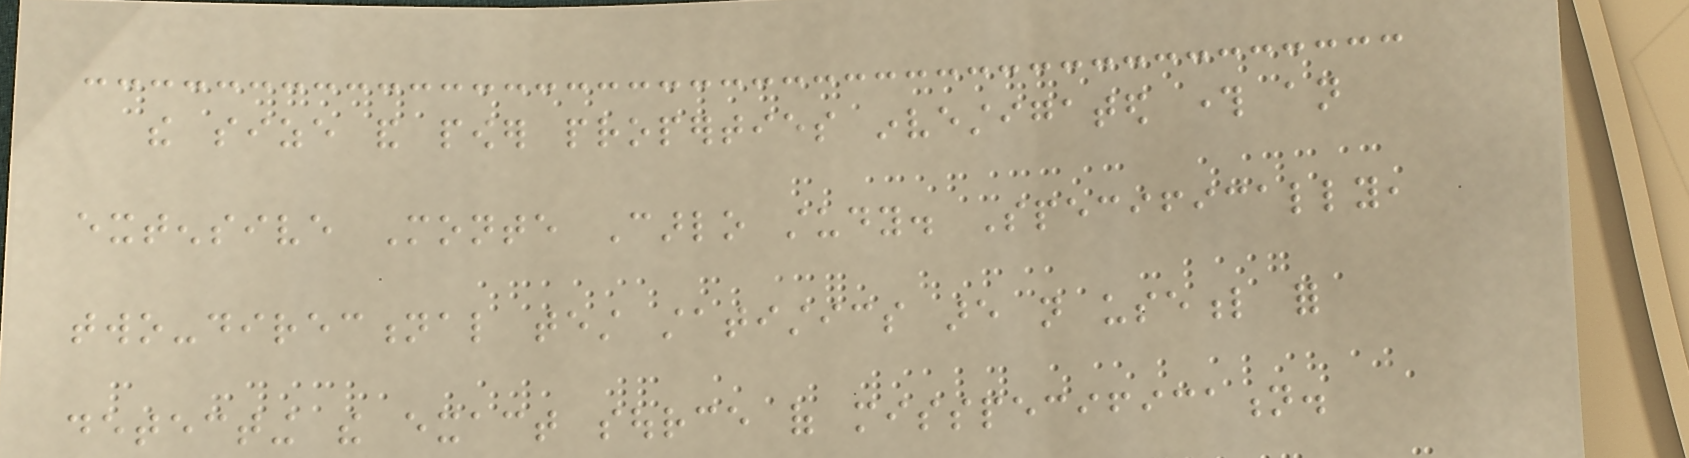the size and power properties investigated through an
extensive Monte Carlo study. Specifically,
two-directional test statistics are not useful for
detecting the exact source of misspecification.
